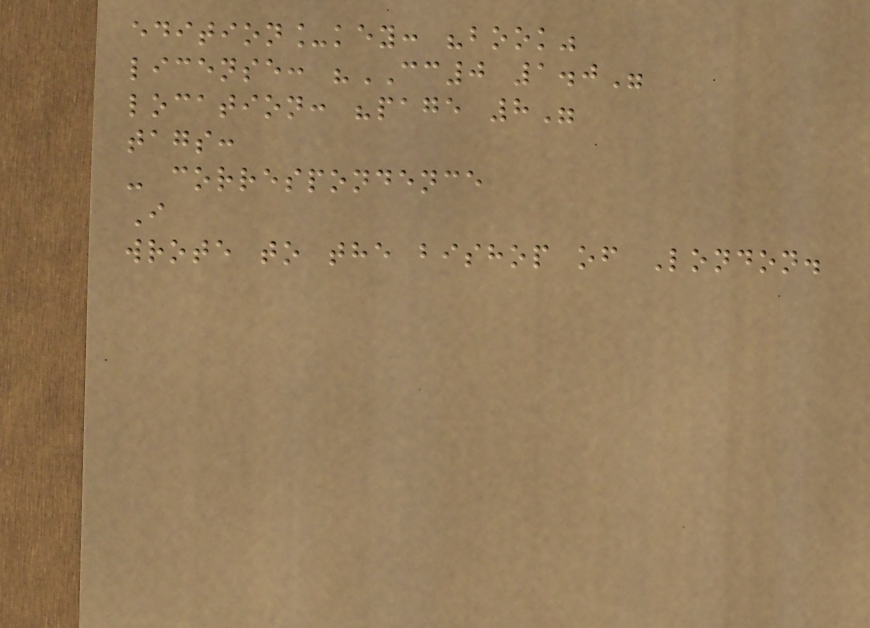edition_key: "book"
license: "CC0 1.0"
location: "page 8"
tags:
- correspondence
I
wrote to the bishop of London.
